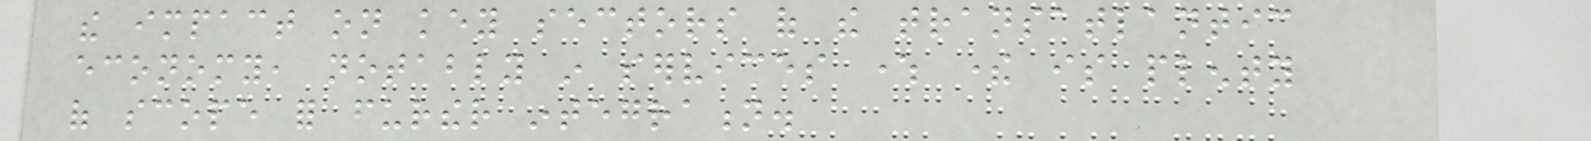the impact on key sectors of the transatlantic
economy, notably in services where there is plenty
of scope for further integration.
